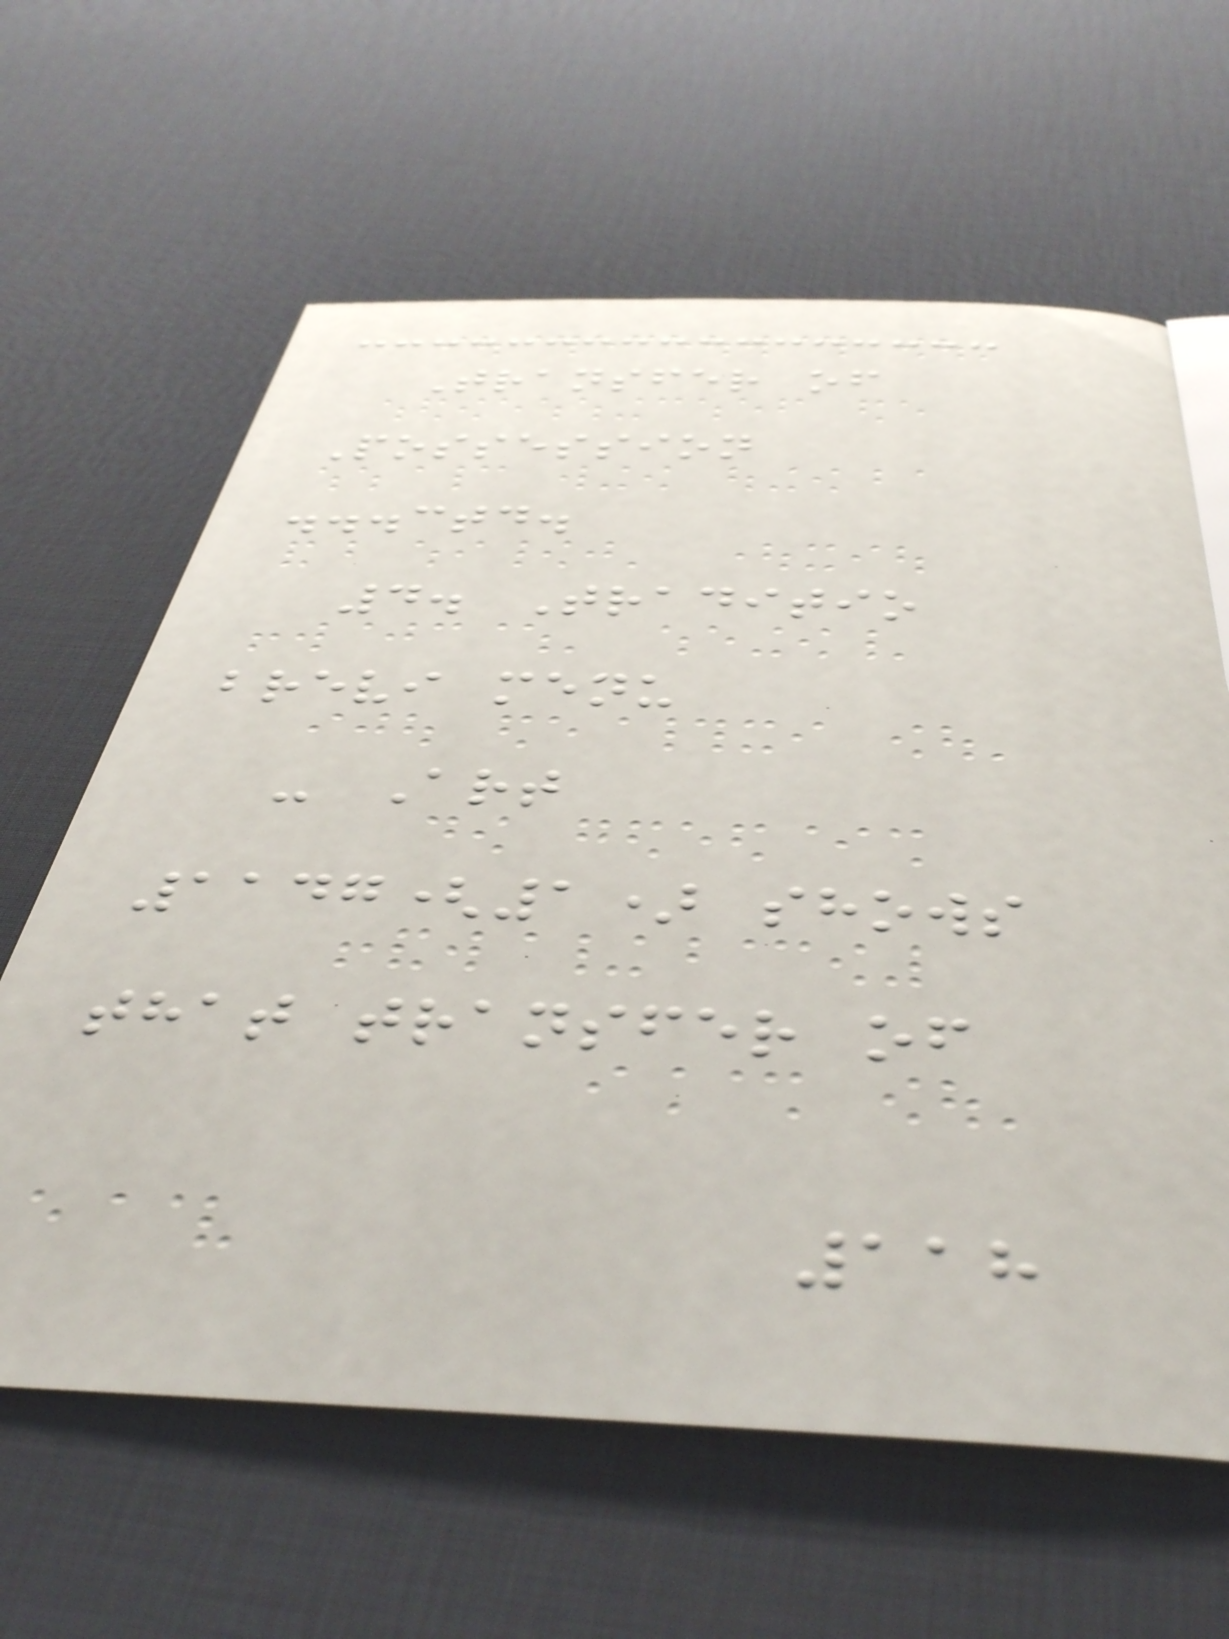Transfer of
Possession
...ctd.
4. Traditio
brevi menu
- Art
1147(1) shows
that transfer of
118
